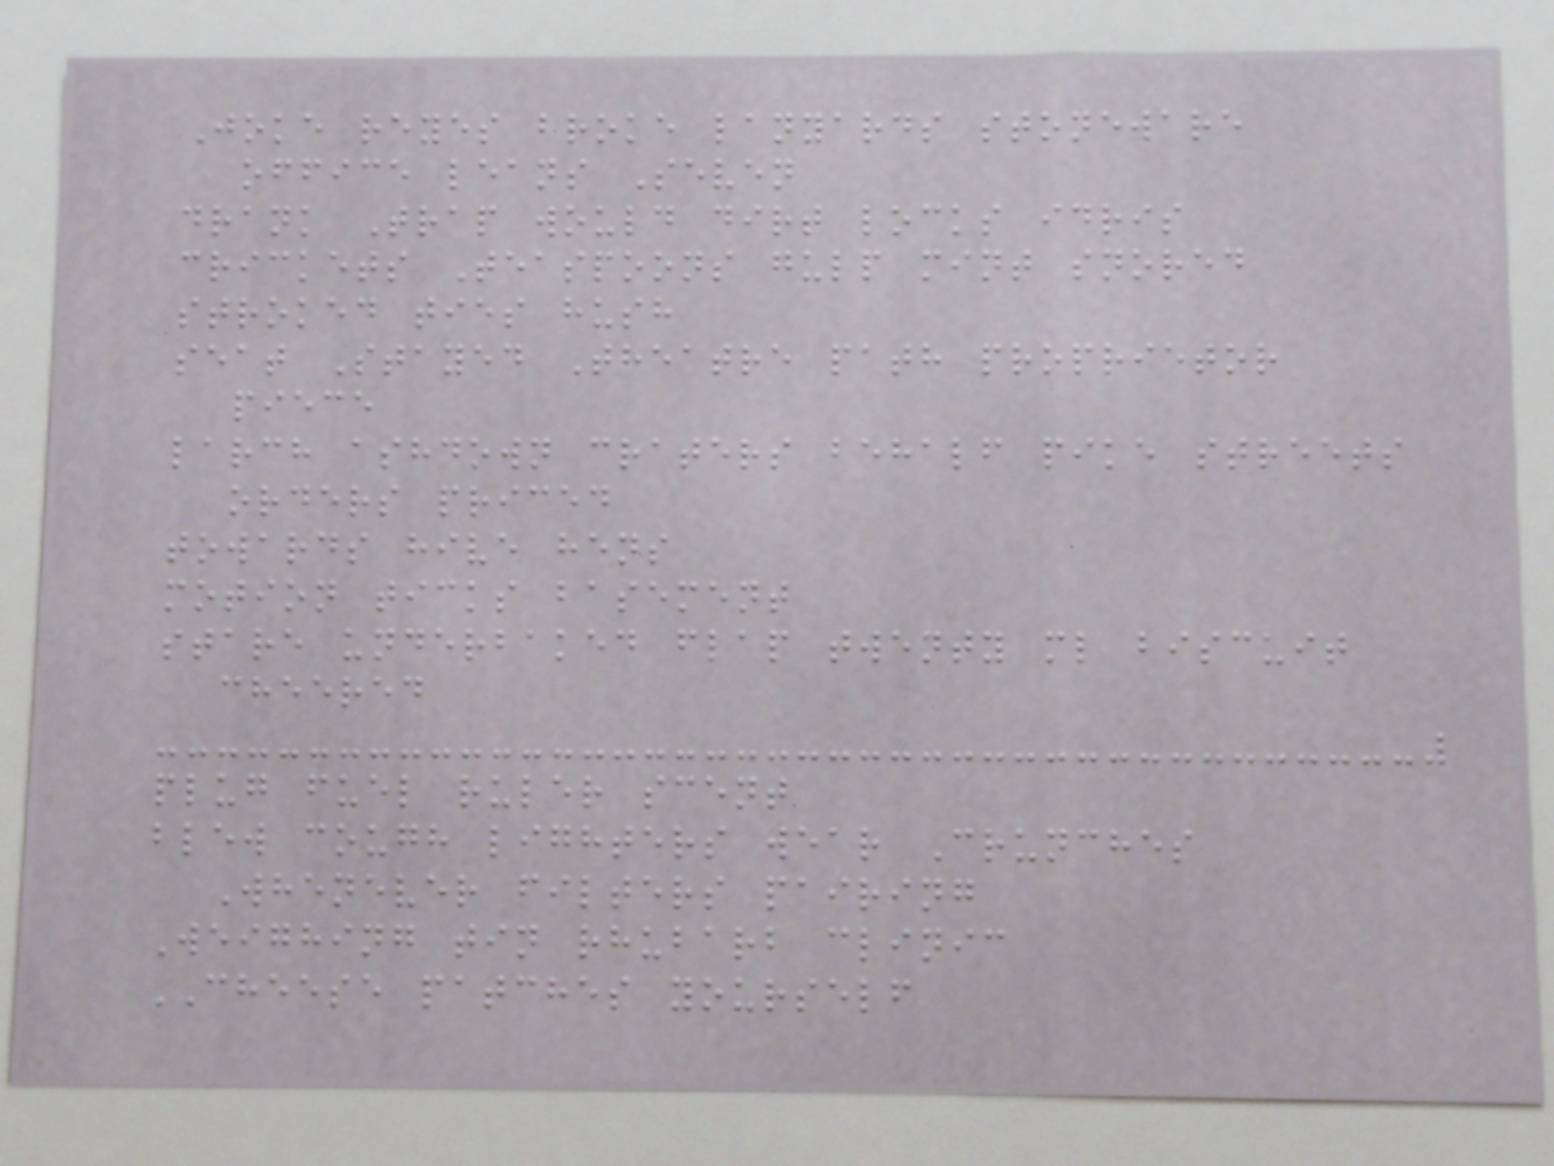Joke reyes broke lanyards stoneware
office leans Seven
drank Trap would dirt locks idris
crickets Teaspoons gulp mint snored
stroked ties hush
seat Stayed Theatre path proprietor
piece
larch ashdown craters behalf pike streets
orders priced
towards hive hens
motion ticks basement
stare underbaked flap twenty ml biscuit
cheered
plug fuel ruler scent
blew cough lighters wear Crunches
Whenever filters pairing
Weighing tin rhubarb clinic
CHEESE patches yourself
